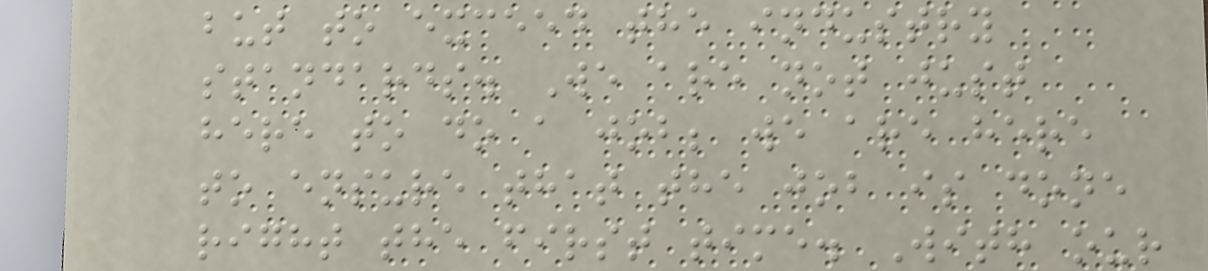but to exceed the industry
standards. We are not just
here to do a job; we are here
to ensure that the job is done
right the first time. With our
